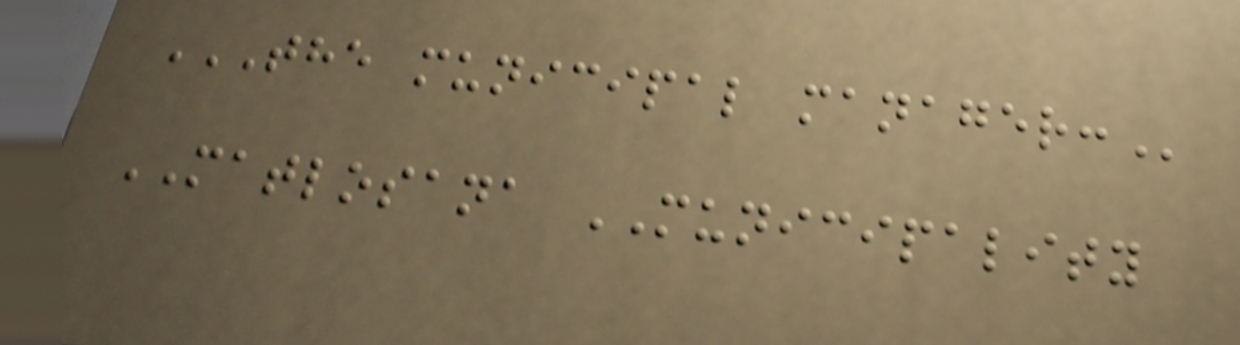THE MUNICIPAL MANAGER:
MATLOSANA MUNICIPALITY
